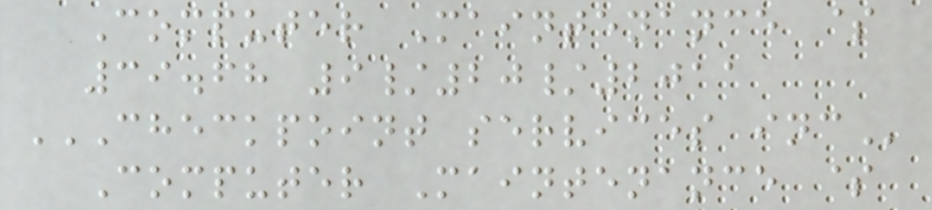Computer Maintenance $
39.68 9/20/2011
CHECKPOINT SERVICES INC
Computer Maintenance $
